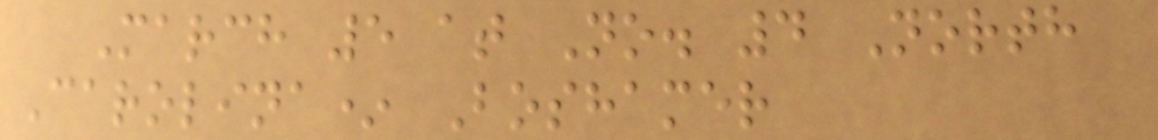March 5 at No. 4 North
Carolina* Boshamer
